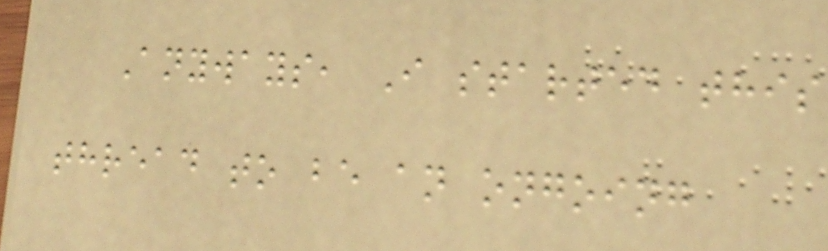Anyways, I started this
thread to be an ongoing
